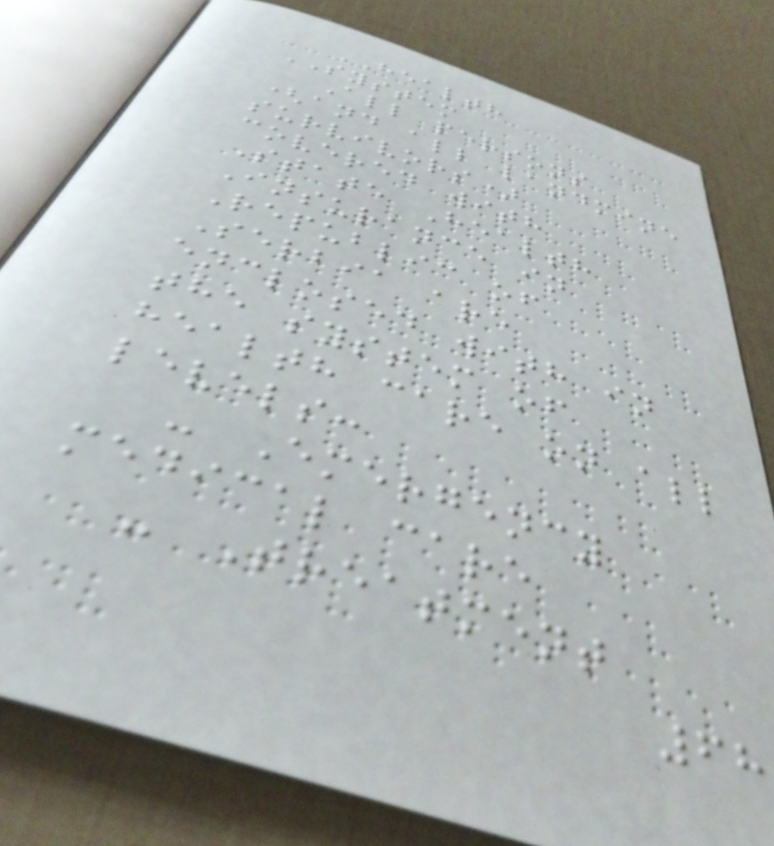HEALTH
SYSTEM
All persons
(and all landmine
survivors)
covered with
State Health
Insurance in
Republic of
Serbia are
enclosed with in
the system of
health care on all
levels:
- Emergency
medical care
- Treatment
68
